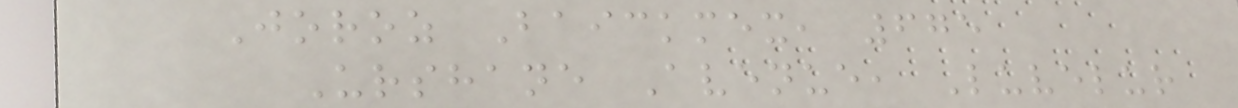Joroz Baickmex, 675
Urshane Avenue, Luvelur
